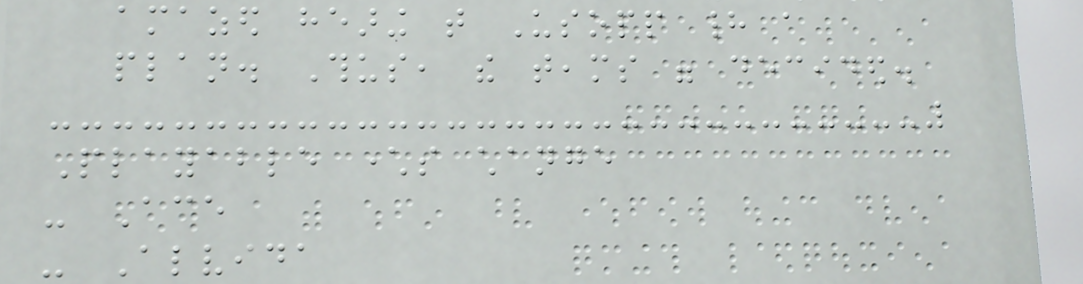amazed hearing that Usopp had a
plan. Thus, the teams were decided.
Playable characters change
- Ace
- Alvida
